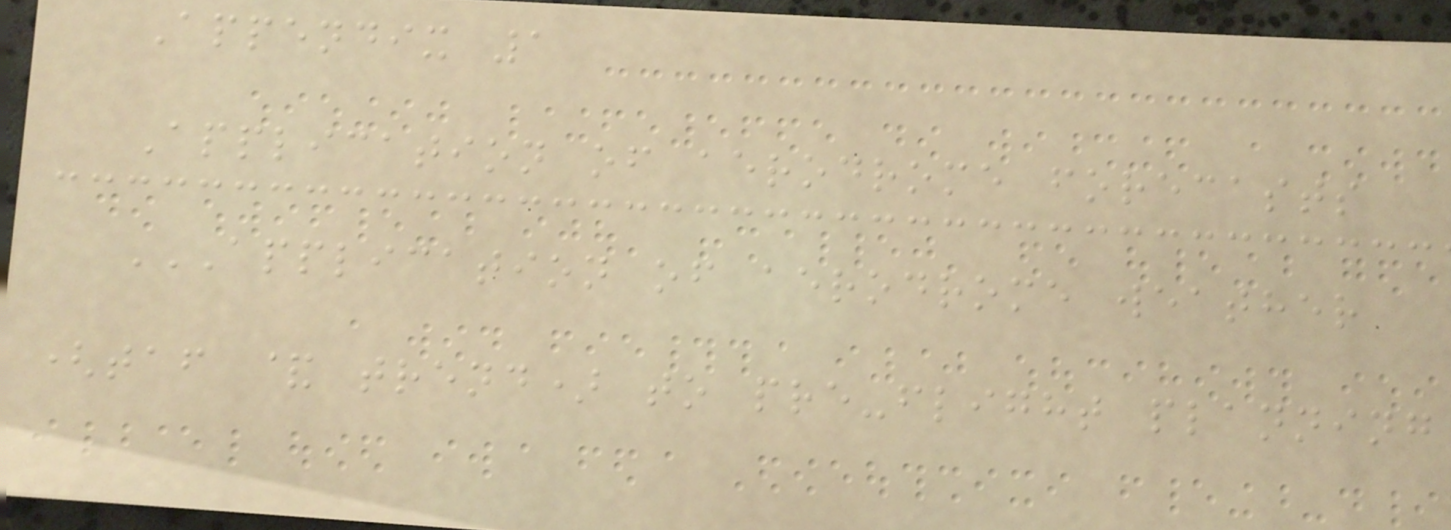Appendix 1
Application of aerodrome forecasts
APPLICATION OF AERODROME WEATHER
(TAF & TREND) TO PRE-FLIGHT PLANNING
